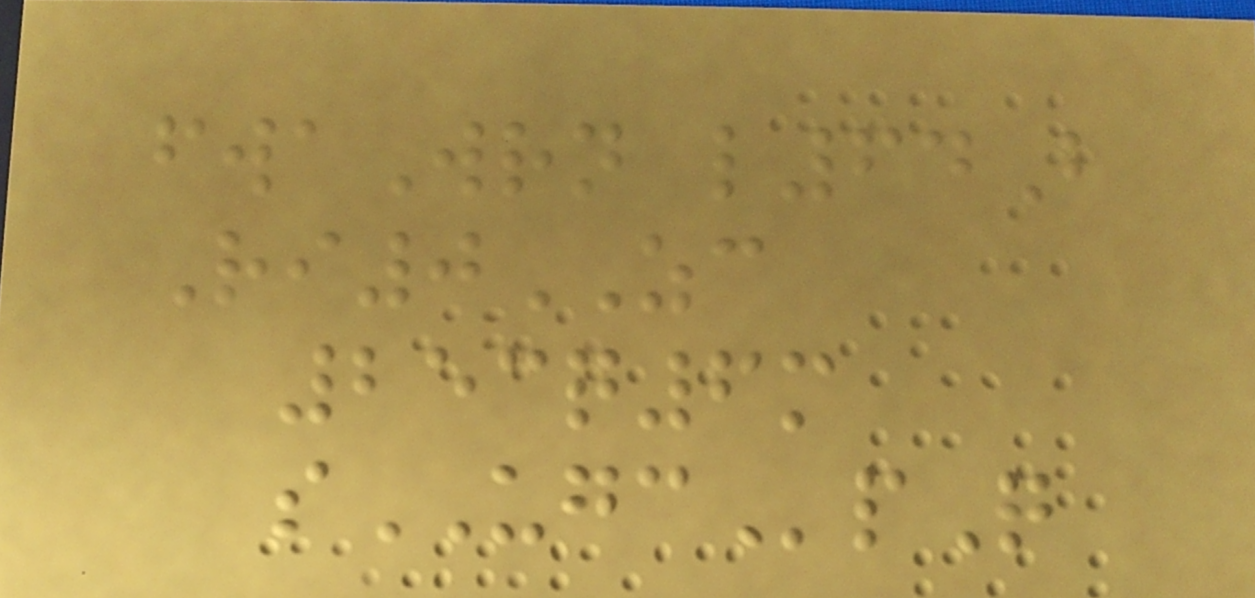fwaWrn l64B
Ri0ZC
253q6m
sUGCpQ
